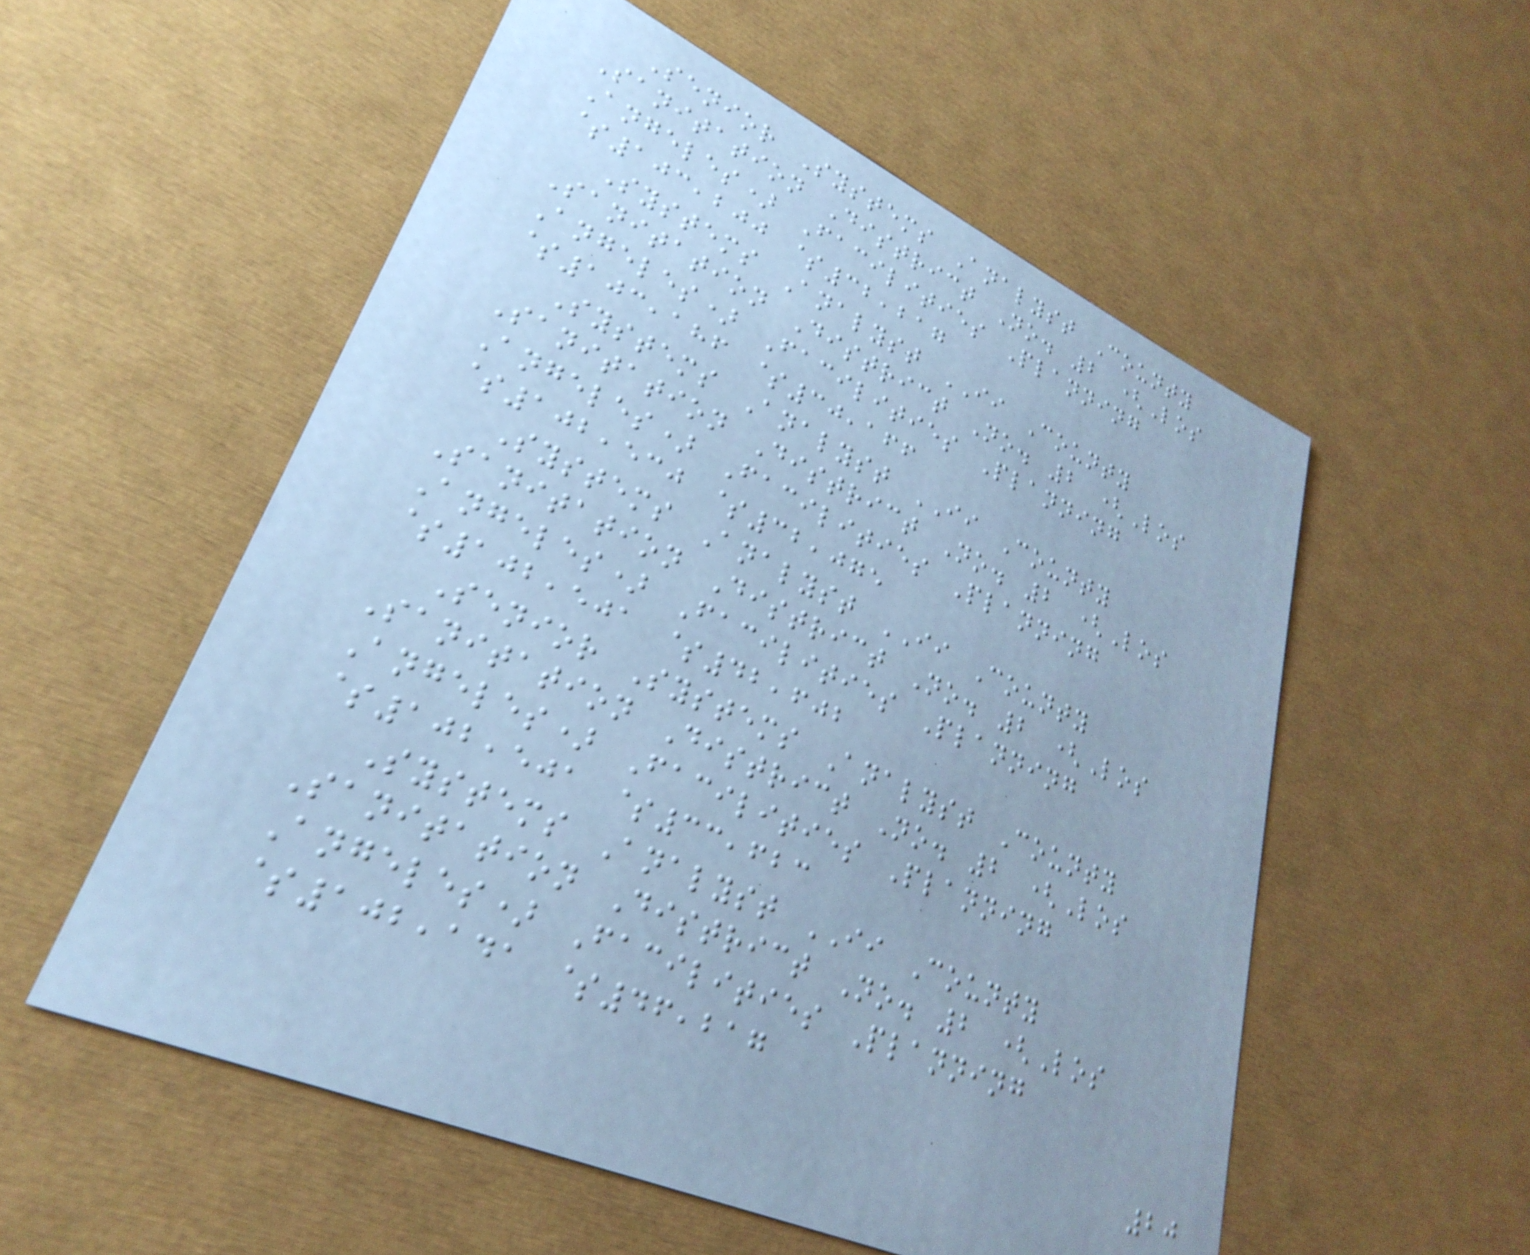Senior Systems Analyst County
Sanitation District No. 2 (Los
Angeles) Facilities Planning
$103,200 $32,217
Systems Analyst II County
Sanitation District No. 2 (Los
Angeles) Facilities Planning
$103,186 $30,166
Systems Analyst II County
Sanitation District No. 2 (Los
Angeles) Facilities Planning
$102,530 $32,075
Systems Analyst II County
Sanitation District No. 2 (Los
Angeles) Facilities Planning
$102,501 $42,602
Senior Systems Analyst County
Sanitation District No. 2 (Los
Angeles) Facilities Planning
$102,501 $33,623
Systems Analyst II County
Sanitation District No. 2 (Los
Angeles) Facilities Planning
$102,141 $46,217
20
